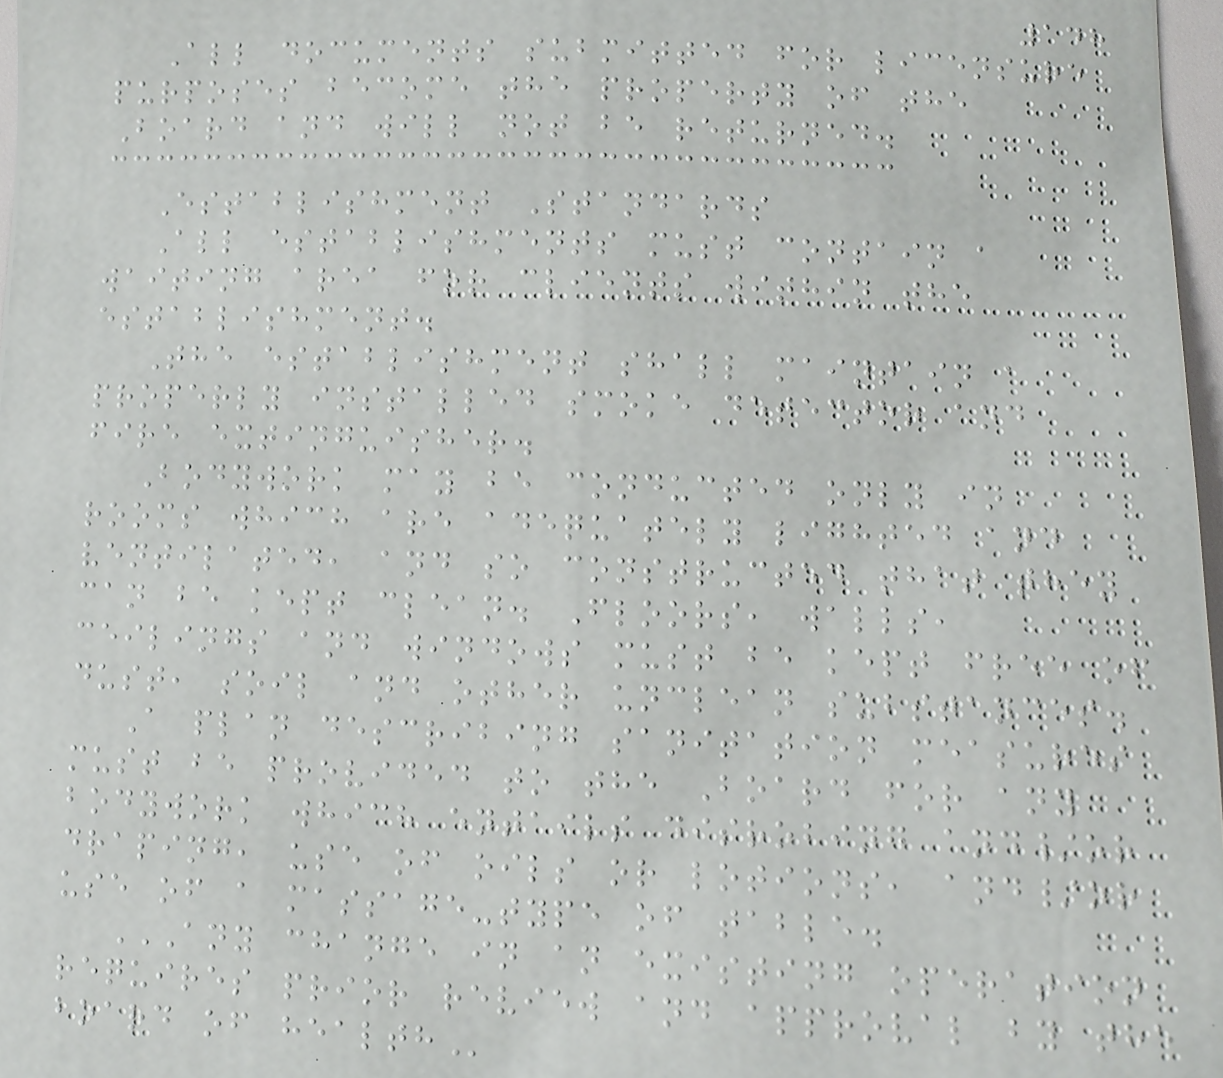148
All documents submitted for licensure
purposes become the property of the
Board and will not be returned.
Establishment Standards
All establishments must contain a
waiting area for clients within the
establishment.
The establishment shall maintain a
properly installed smoke detector and
fire extinguisher.
Bodywork may be conducted only in
rooms which are adequately lighted and
ventilated, and so constructed that they
can be kept clean. Floors, walls,
ceilings and windows must be kept free of
dust, soil and other unclean substances.
A plan describing sanitation measures
must be provided to the Board for any
bodywork which entails disrobing and/or
draping, use of oils or lotions, and/or
use of a massage-type of table.
ANY CHANGE IN AN EXISTING OPERATION
REQUIRES PRIOR REVIEW AND APPROVAL BY THE
BOARD OF HEALTH
